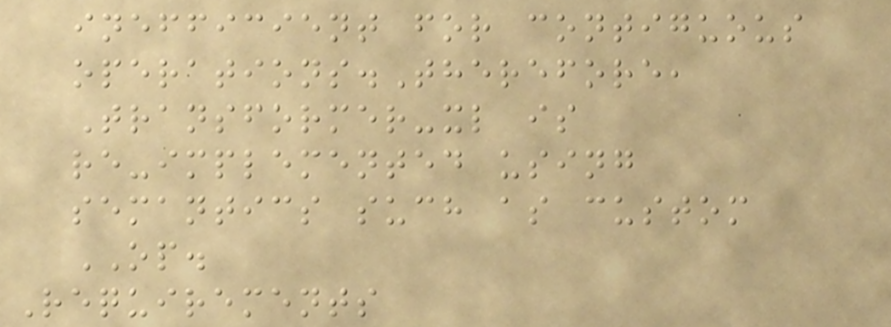inefficient for contiguous
operations.Therefore,
Transformer-xl is
re-implemented using
semantics such as custom
OP.
Requirements
